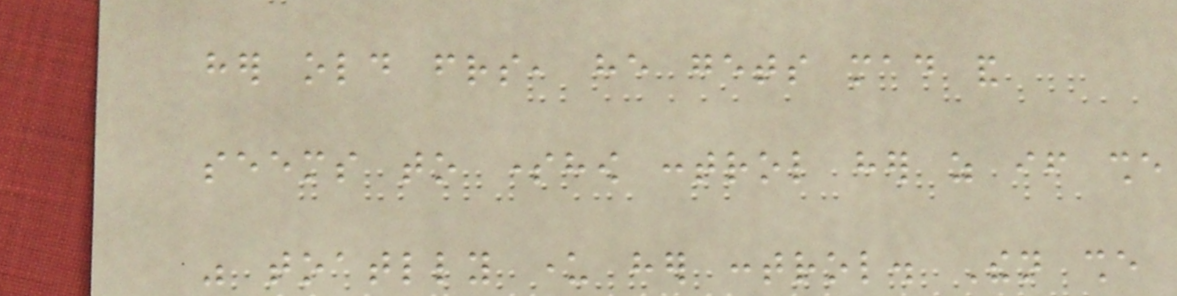her old friends, he gets mad and
seems to somehow control her as if she
was toatlly under her control. Then she
